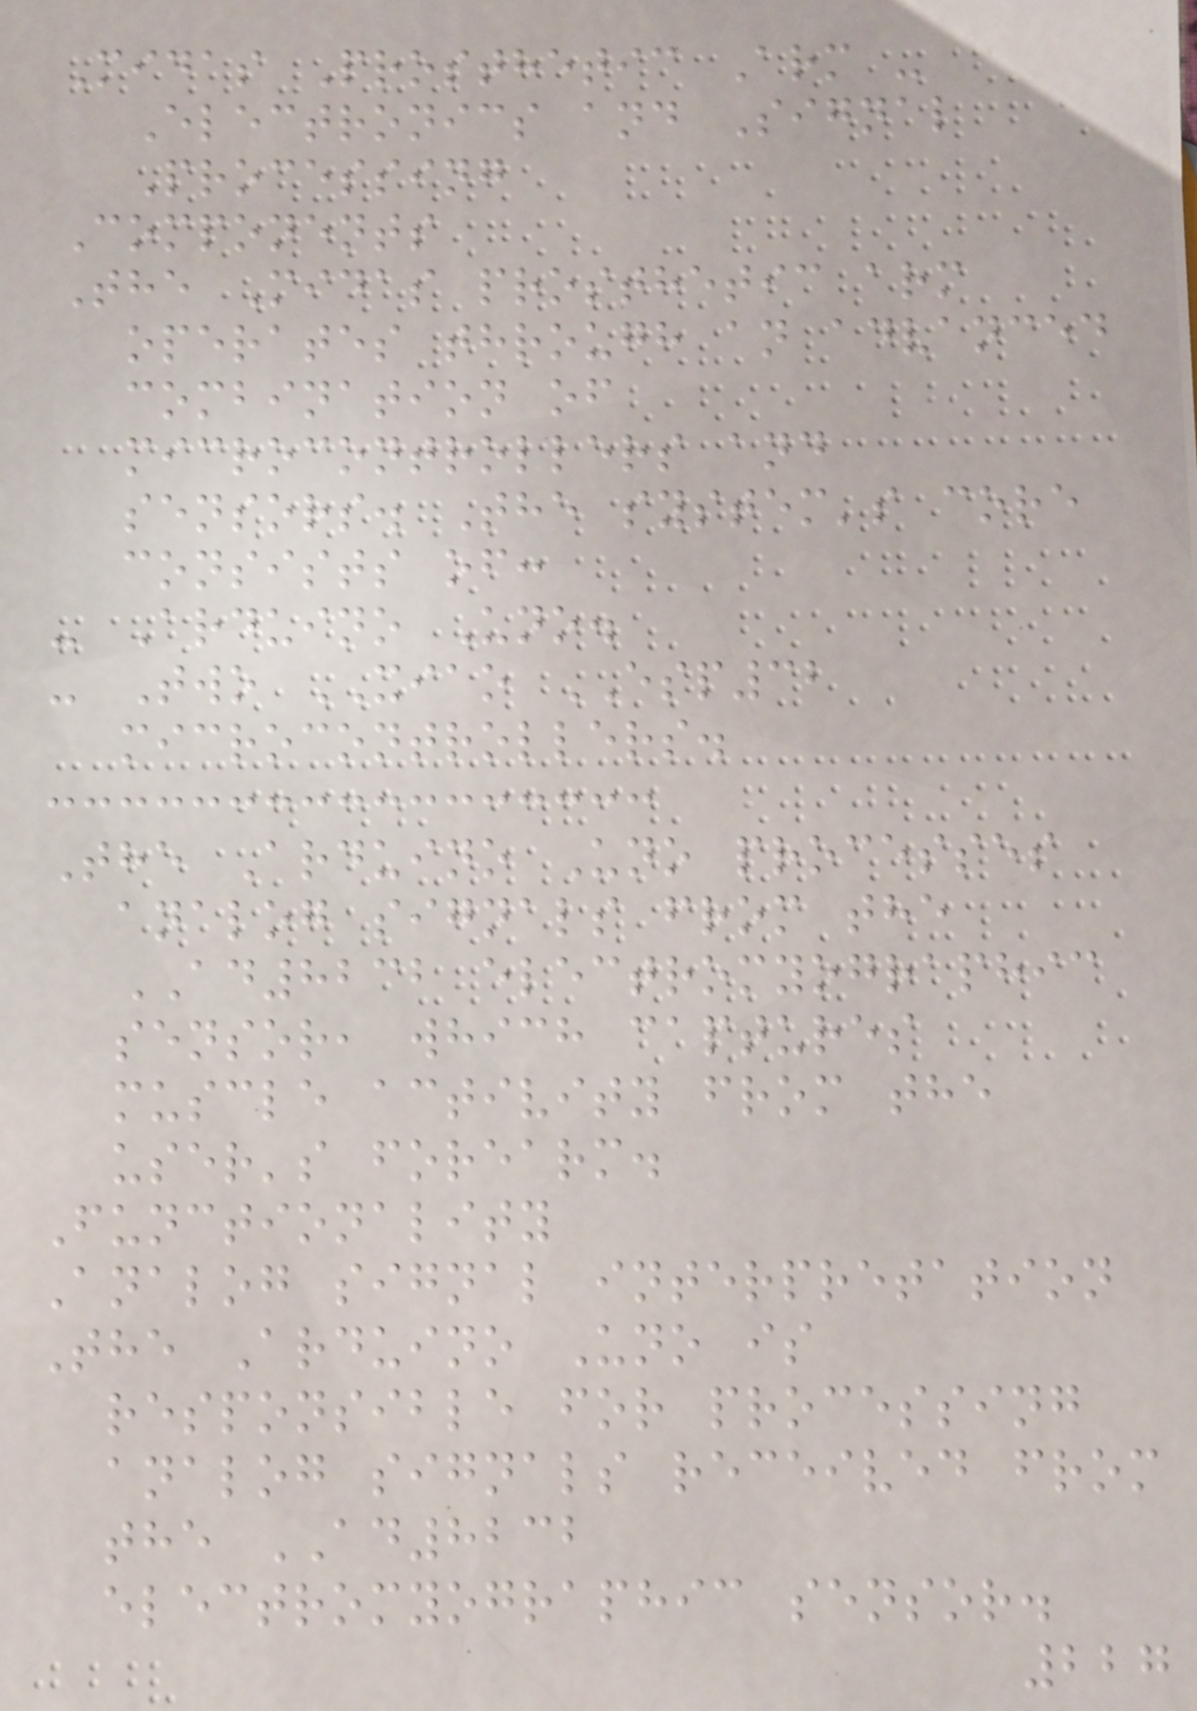Midas Prosthetic Arm -
Electronics and Signal
Processing
Components
The Midas prosthetic arm
operates through an advanced
combination of
microcontrollers and
sensors. The system's core
consists of:
- Arduino Uno.
- Two XIAO ESP32
microcontrollers.
The Arduino Uno processes
analog signals from the
AD8232 electromyographic
sensor, which captures
muscle activity from the
user's forearm.
Functionality
Analog signal interpretation
The Arduino Uno is
responsible for processing
analog signals received from
the AD8232
electromyographic sensor.
227
